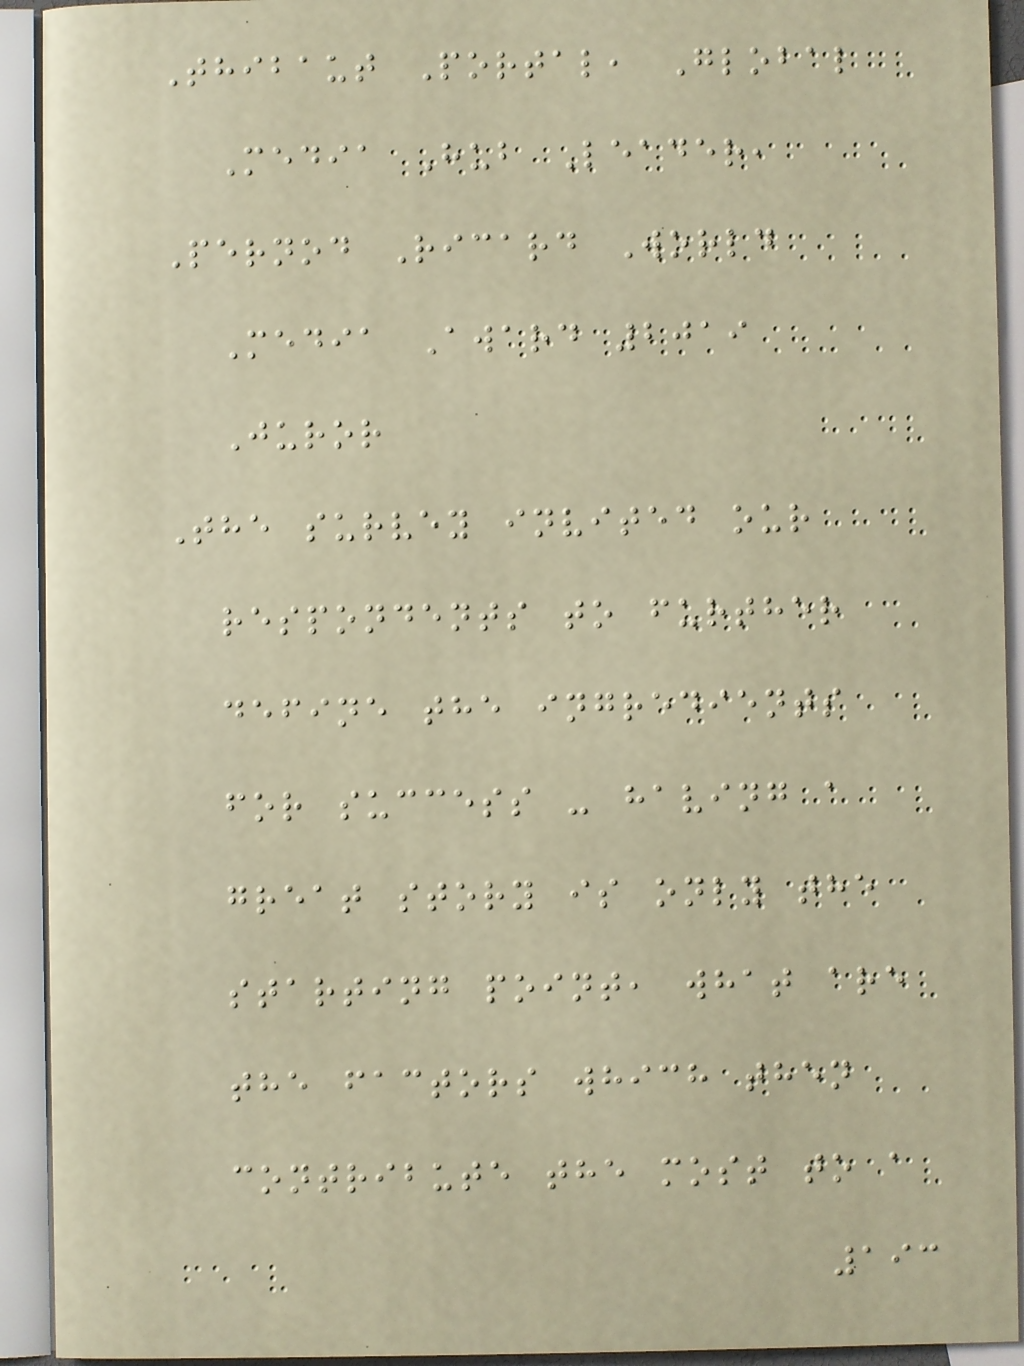Thibaut Portal, Global
Media Hub Leader,
Pernod Ricard World
Media Award 2019
Juror
The survey invited our
respondents to further
define the ingredients
for success - having a
great story is only the
starting point, what are
the factors which then
contribute the most to a
193
